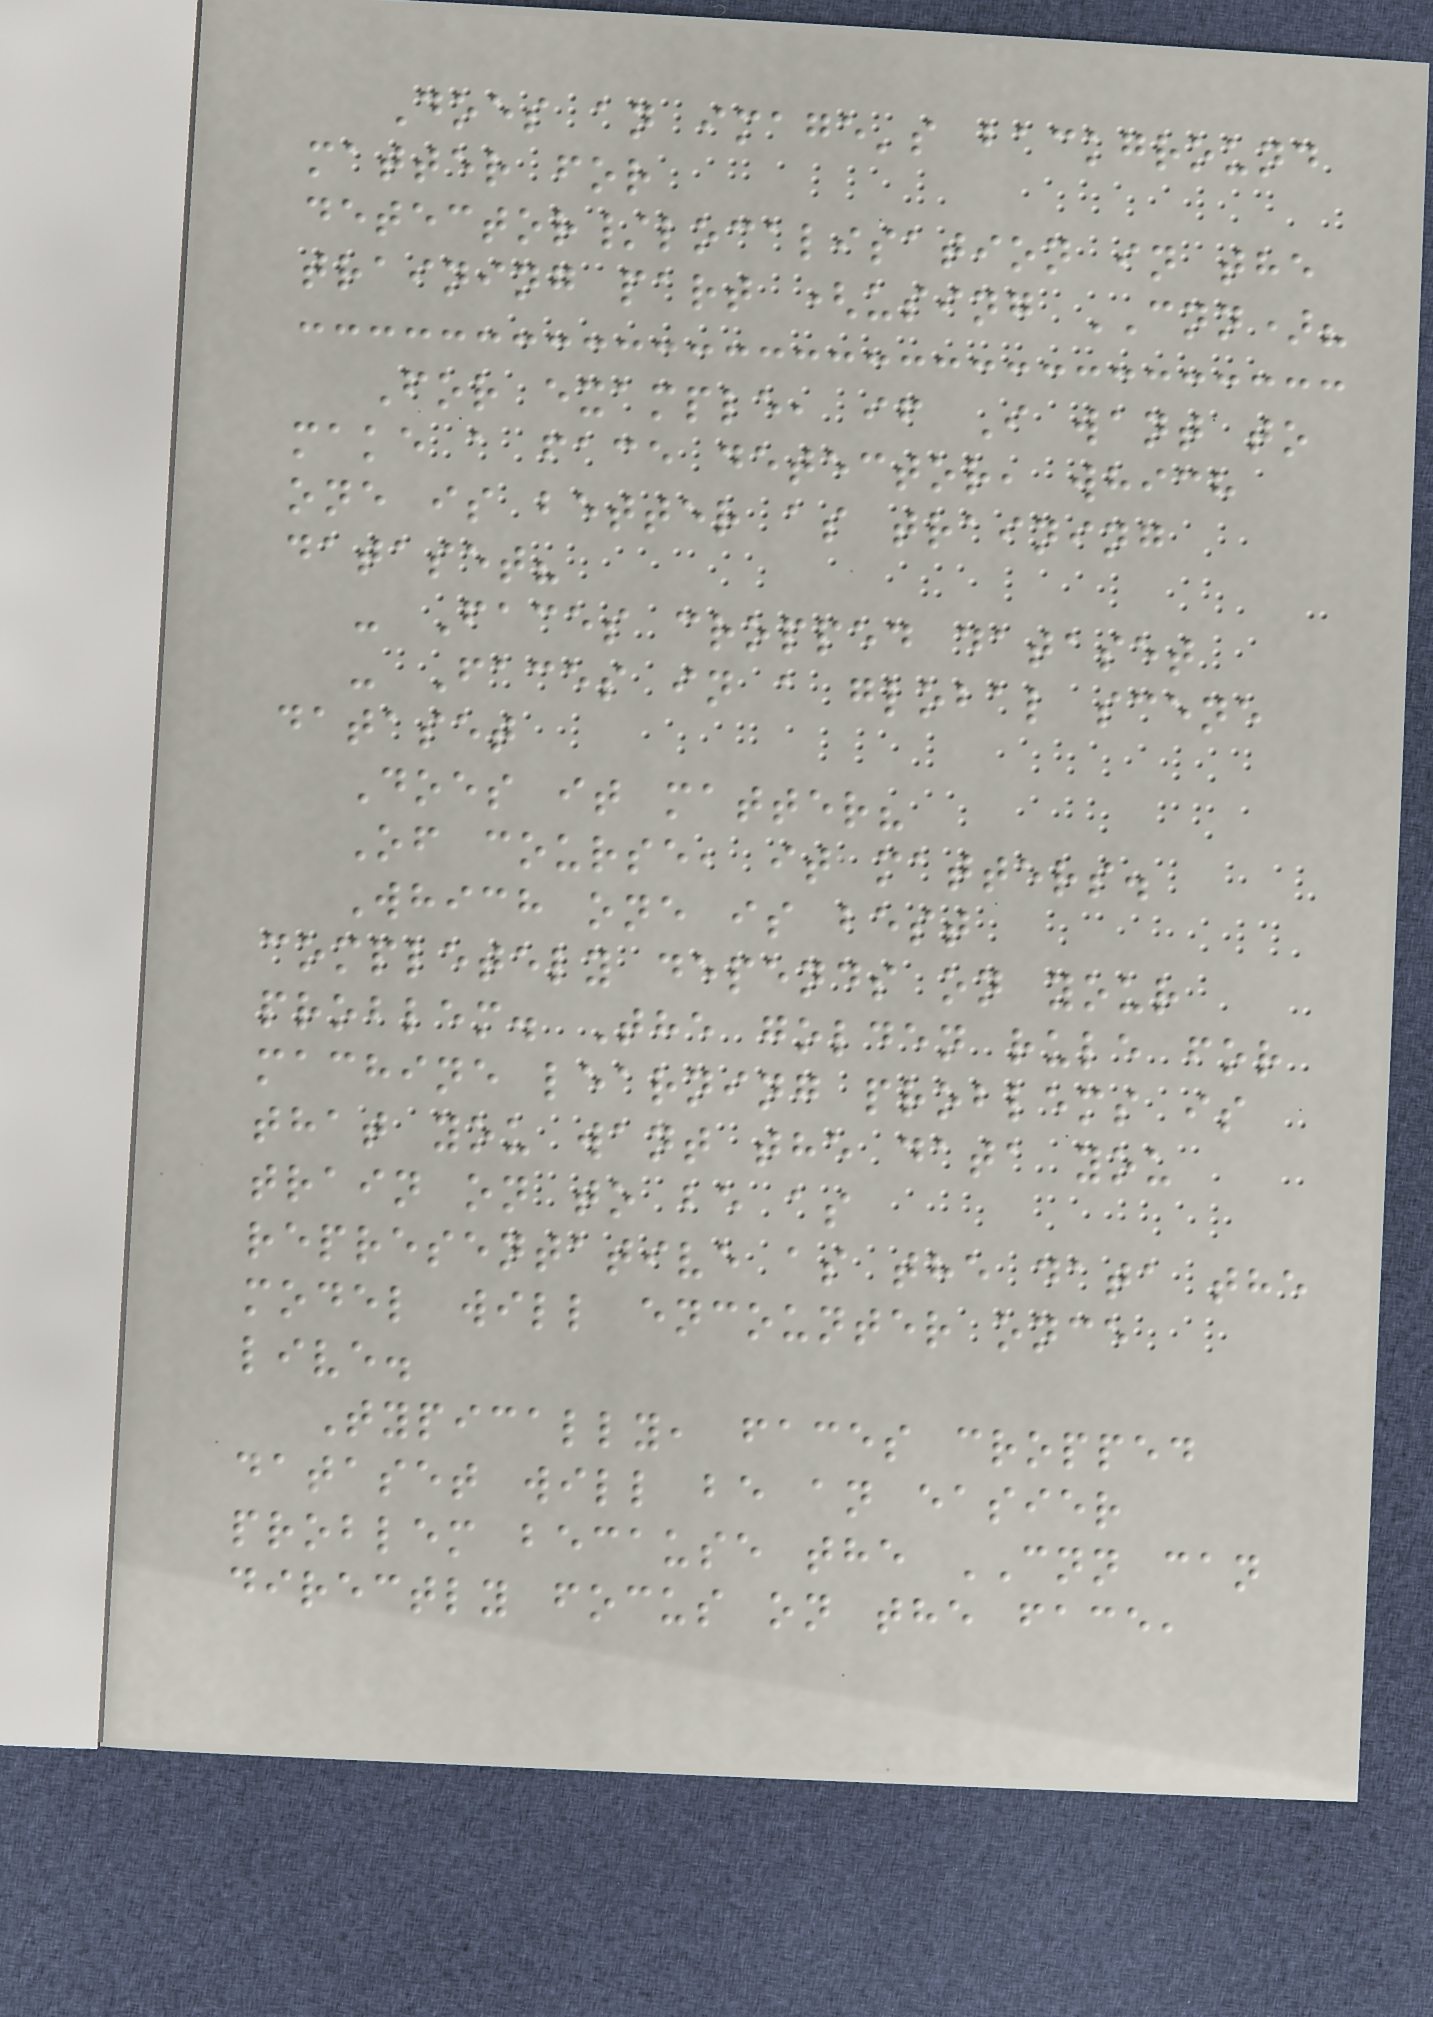Does an image's background
matter for
detector/localisation in the
training part (using CNN)?
For example, if I want to
make a face detector, which
one is better as training
dataset?
- Faces cropped dataset
- Faces in a global scene
dataset
Does it matter?
Of course, it matters.
Which one is best
completely depends on your
problem. The golden rule for
machine learning problems is
that you want the data you
train on to be as
representative as the data the
model will encounter once
live.
Typically, faces cropped
dataset will be an easier
problem because the CNN can
directly focus on the face,
